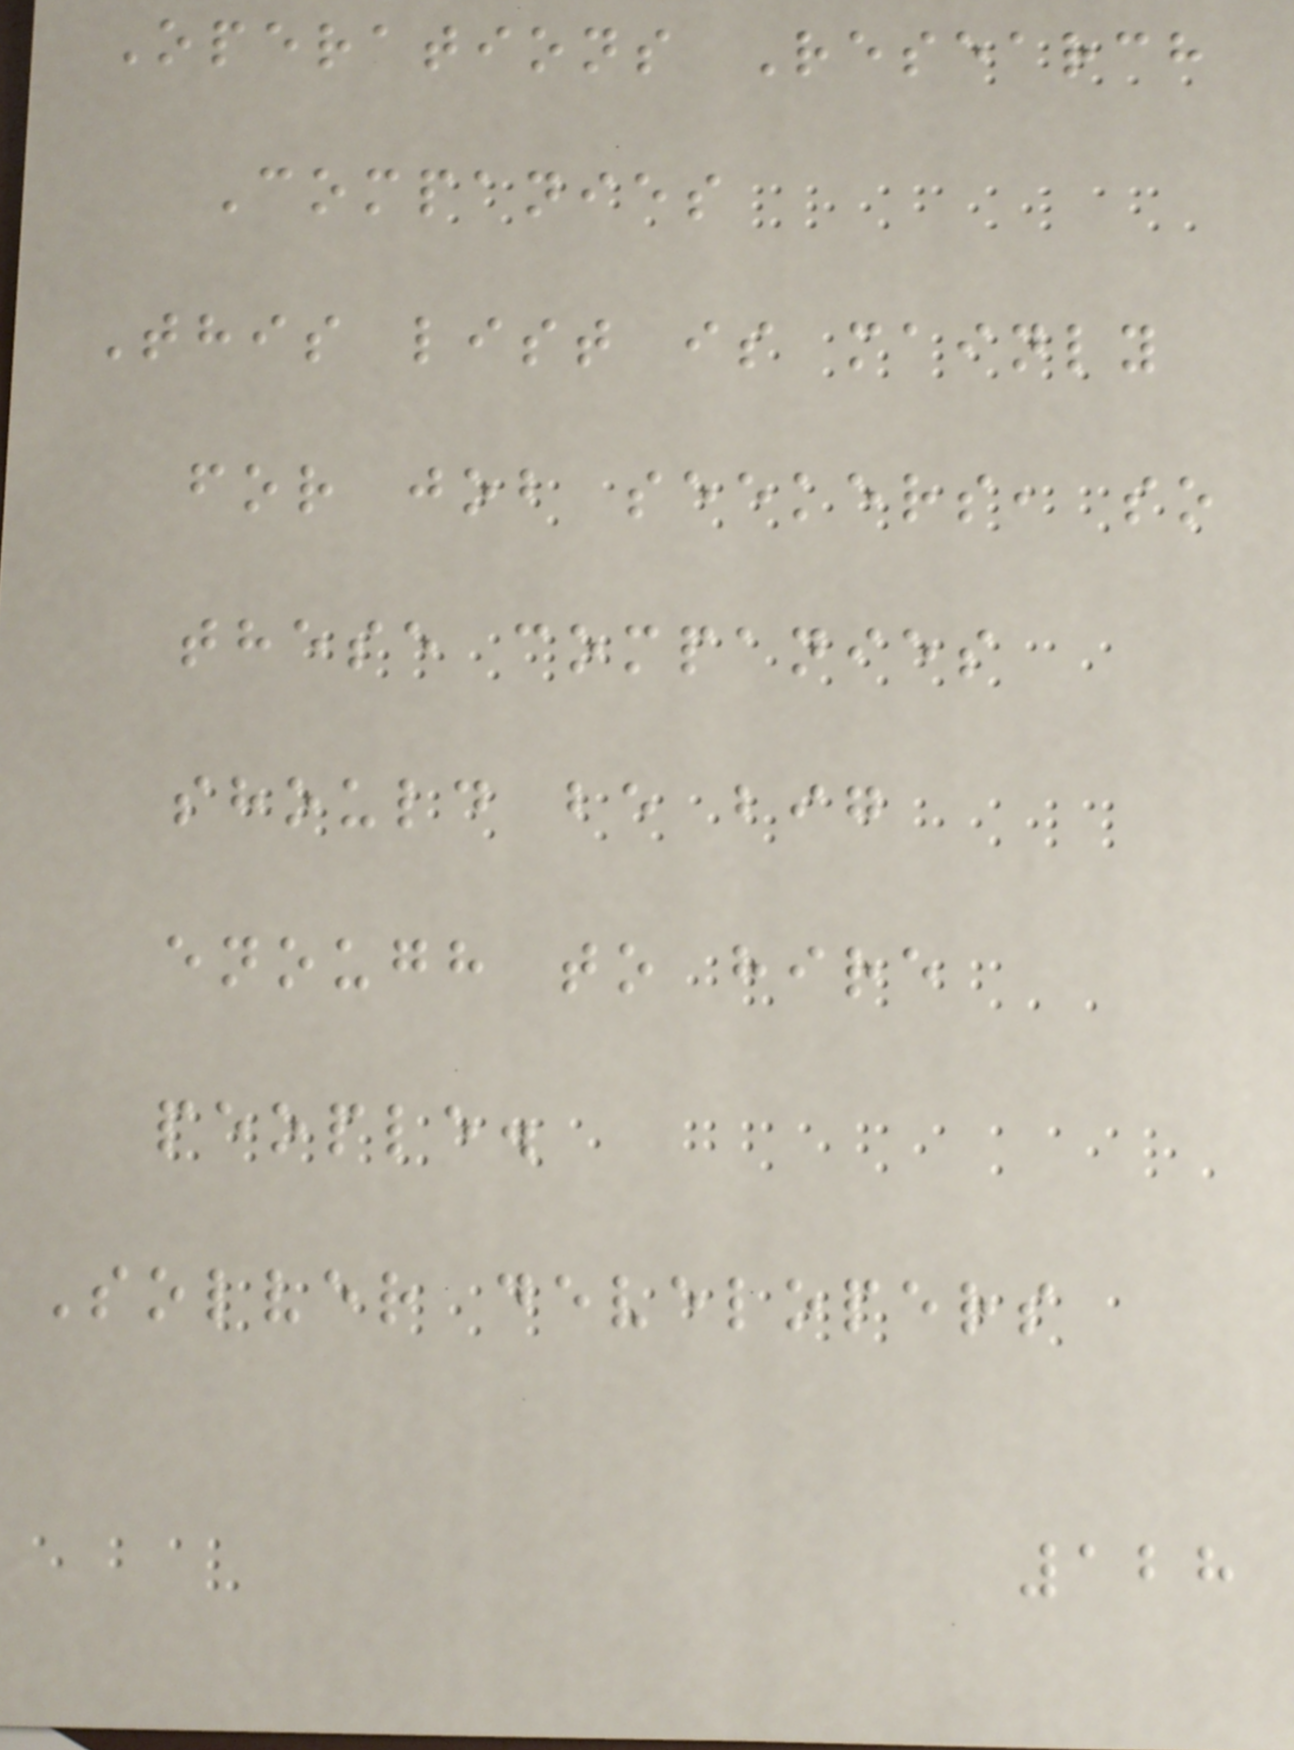Operations Research
Companies
This list is mainly
for job seekers, so
these companies
should be big
enough to hire
people.
Solver developers
128
